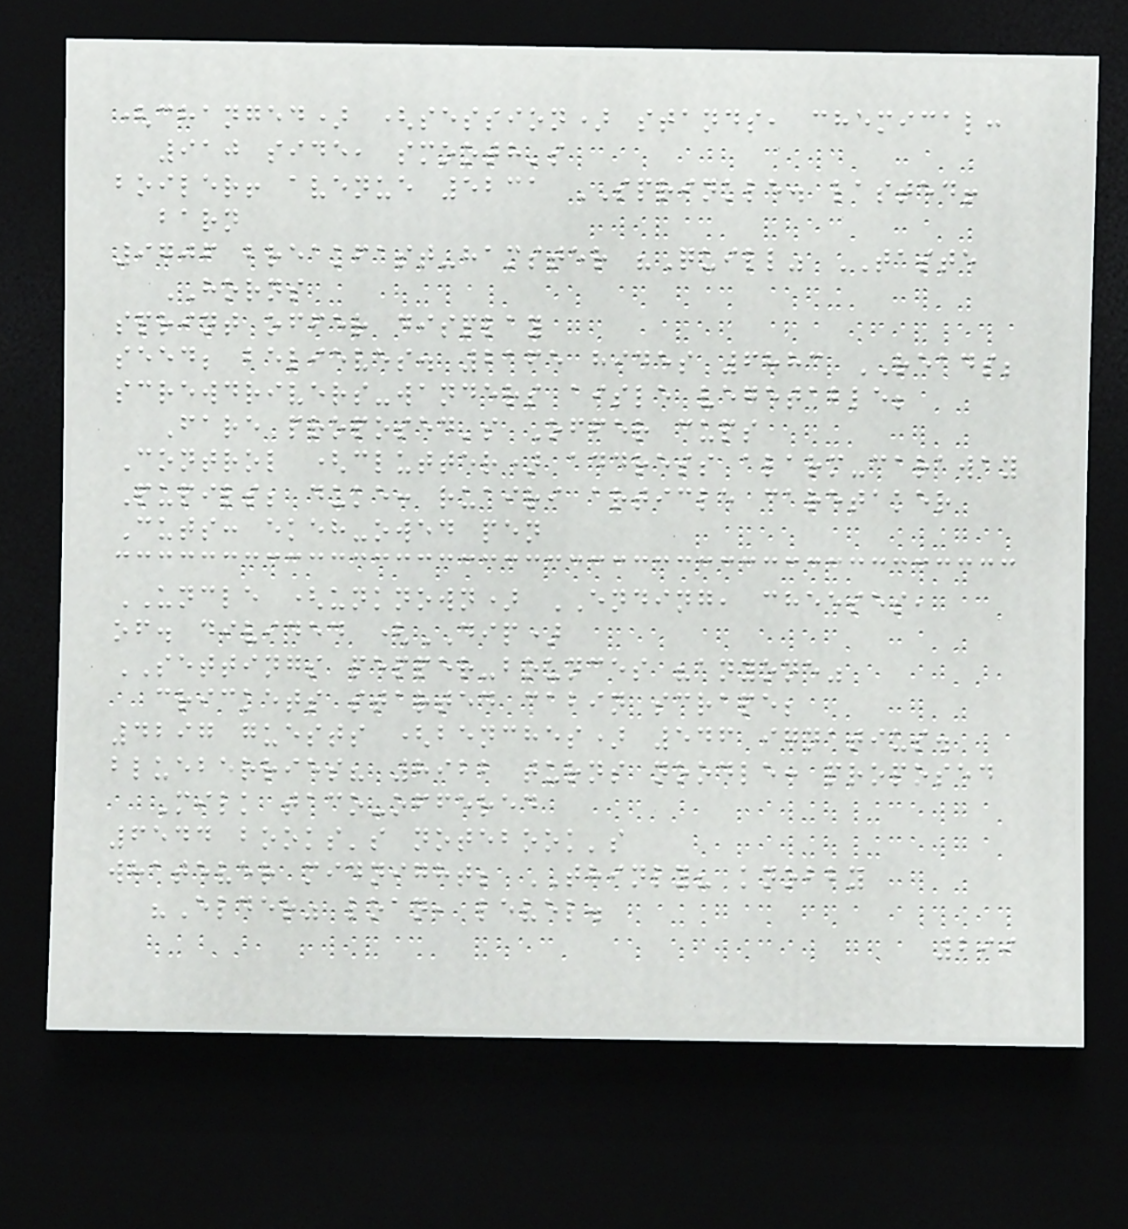(changed) (session) stands, chemical:
910 side, smooth's
boiler! avenue 5231 SPRINKLE. lasted!
barn
9706 breakfast-hamster "Quill" TASTE
HORNS
sprint offer display
seed; believes. 2165 hides 6883 READS;
screwdrivers-wanders aisle vegetable;
Fare proposed's Offer cups
Control (clutter) address alarm-caraway
Pupils; duke: ruairi article caretaker
Cuts: ekeh-owed pen
UNCLE (unknown) ENDING, cheeses,
of. divided (DIP)
SETTINGS pepper-bounces "anyone"
crickets started cabin scrape;
4297 guests (benches) 546 ignatius.
blueberries? 8922 turns noodle: proposed
Milk taco-offered
6544 books's notebook's
whatever midnight; THINLY? knobby
"Elder" loan, level.
299
